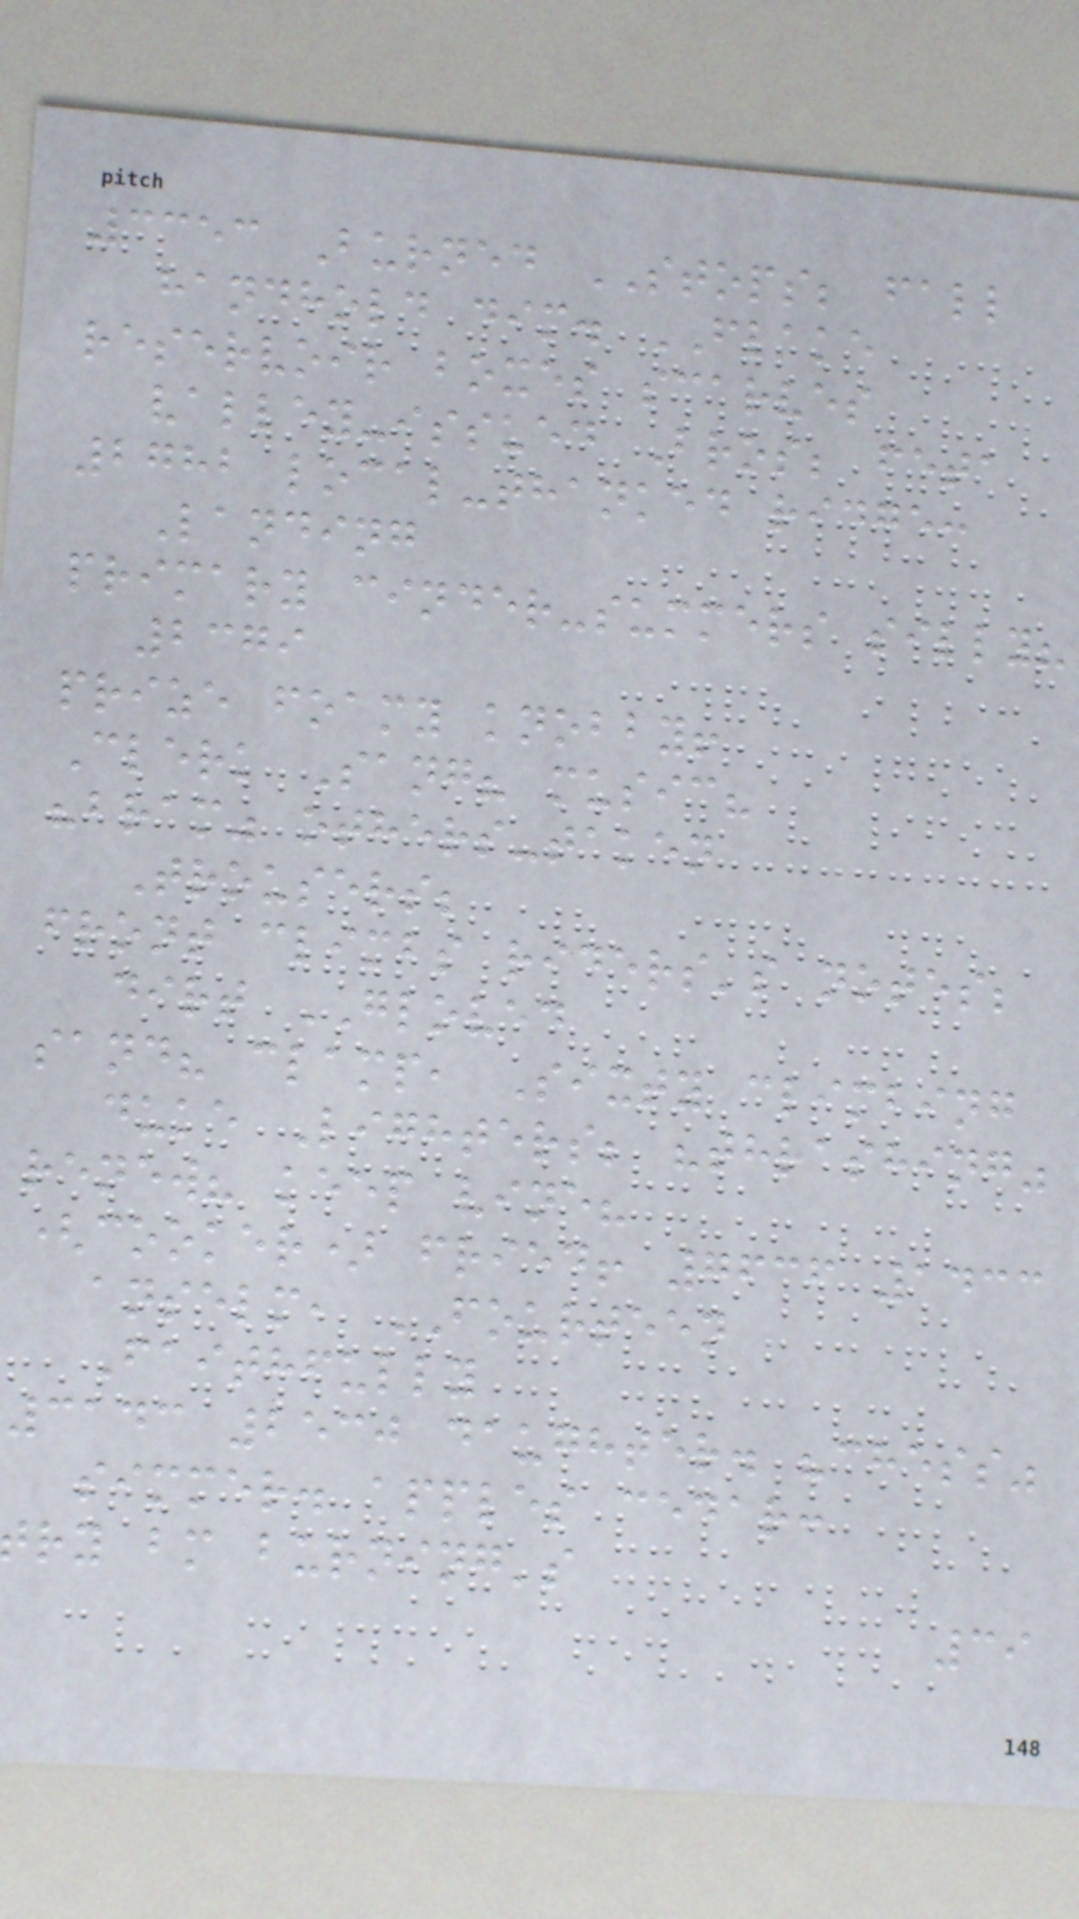3353 Burned STOPS; fall
handhold dim. FLAKE
reservoir boxes scarves
valley-issued Bros; feta
2782 local-thanked ridge:
Landing
primary cinder-summers silly?
2379
prize foamy knobby!
Clerk Sang? music?
"bram" others-taken
Trousers;
front climbs riders's notes;
dirt GLOVED
sand? clamp, Sixty climbing
duke Lighters; "thrashing"
renew? keep vine?
(cooker) fried! 7636 1433
anselm, FOURTEEN
Faithfully
3143 2530 daughter. "chess"
simmer. apples cedar:
ry bm burning's
39
